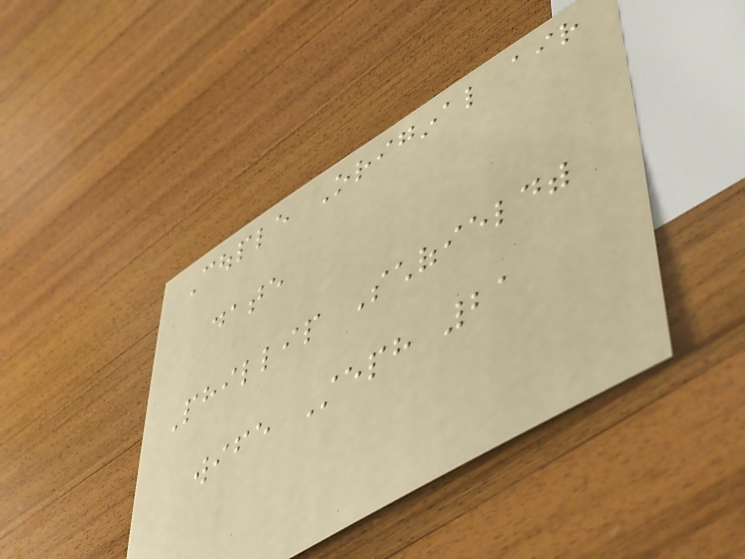Couple Original air
date
Phillip Schofieldwith
wife Steph 21
